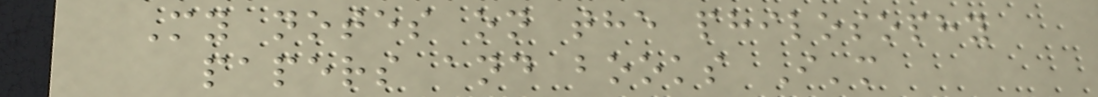My notes on the philosophy
papers and books I'm
